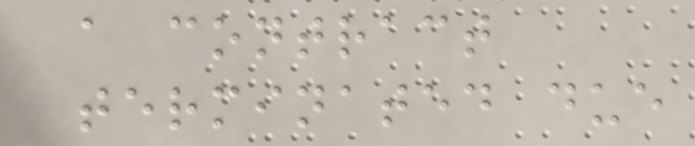a contract
terminated due
